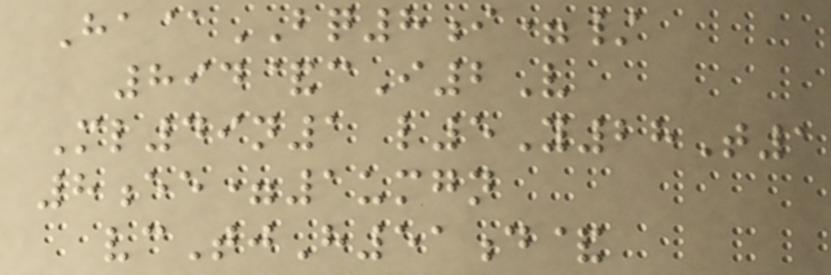Ha@BQ8i=/
894&cI2V
Ml49n1 l5Y28T1
8ee=1umgn
vcTjH51d&
